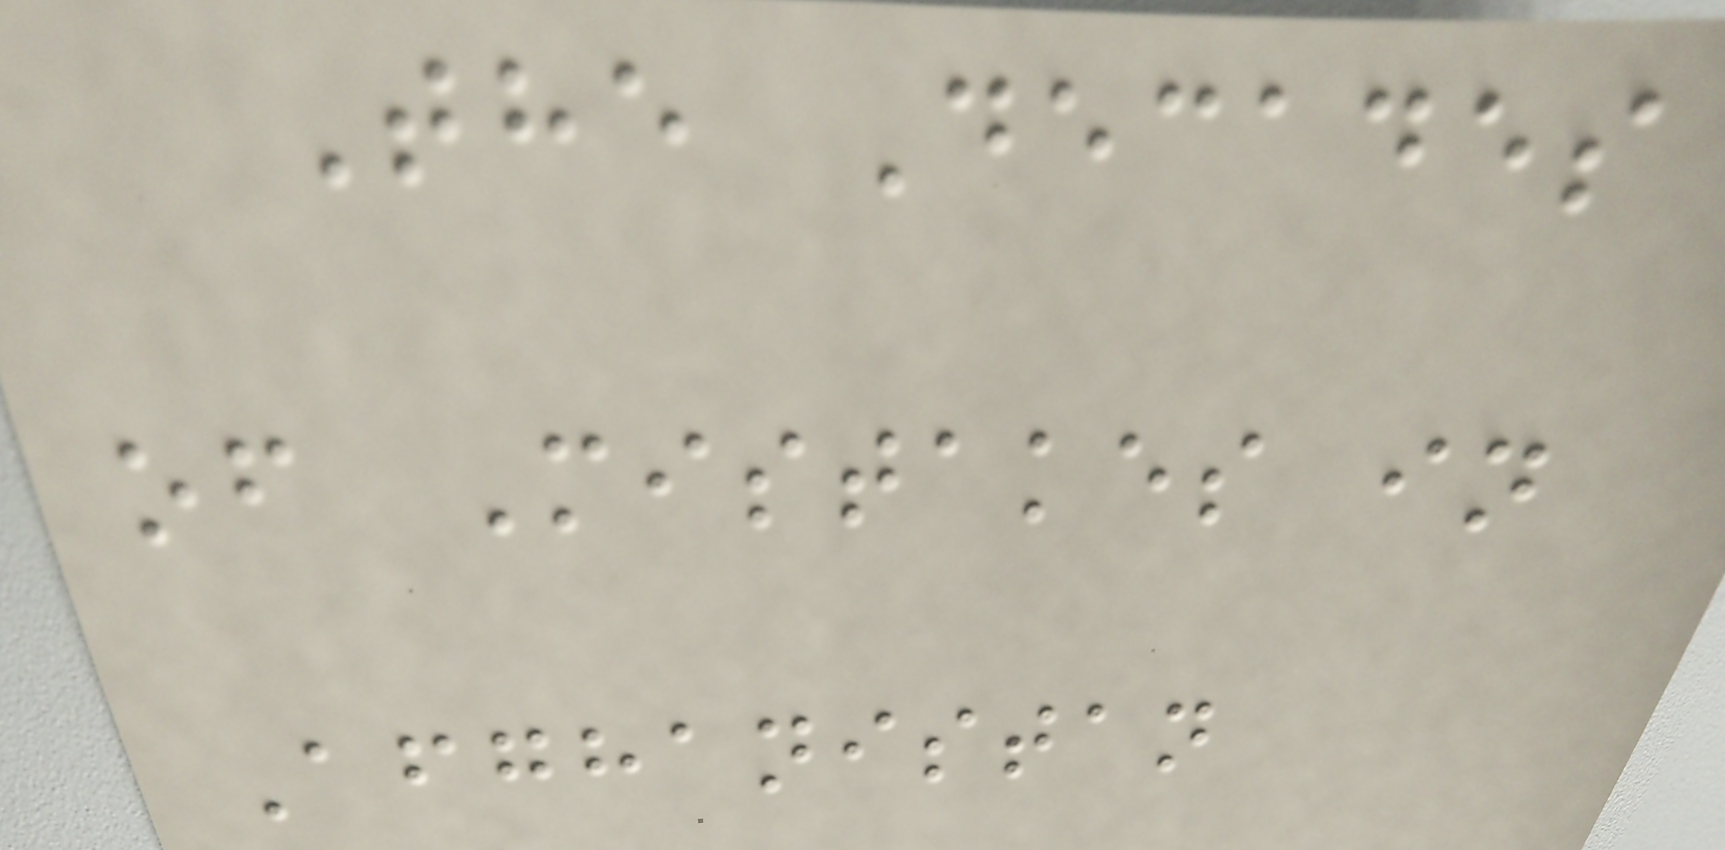The Decades
of Mistakes in
Afghanistan
